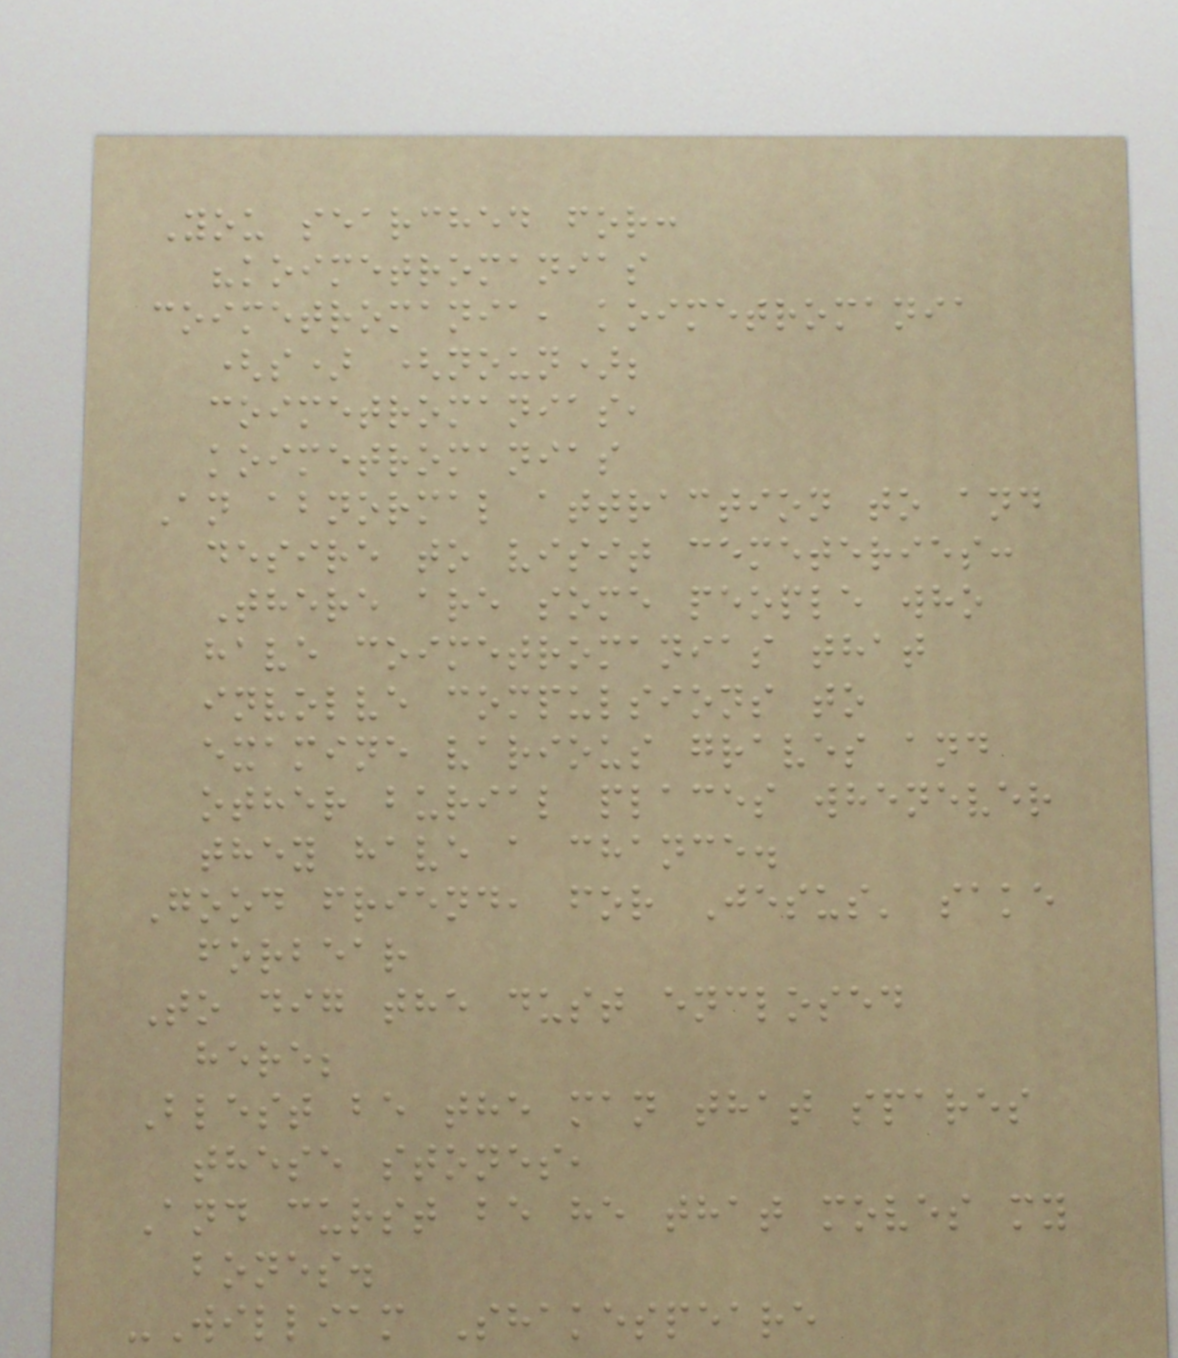You searched for:
"koimetromanias
coimetromania, koimetromania
(s) (noun);
coimetromanias,
koimetromanias
An abnormal attraction to and
desire to visit cemeteries:
There are some people who
have coimetromanias that
involve compulsions to
examine various graves and
other burial places whenever
they have a chance.
Good friend, for Jesus' sake
forbear
To dig the dust enclosed
here;
Blest be the man that spares
these stones,
And curst be he that moves my
bones.
-William Shakespeare
